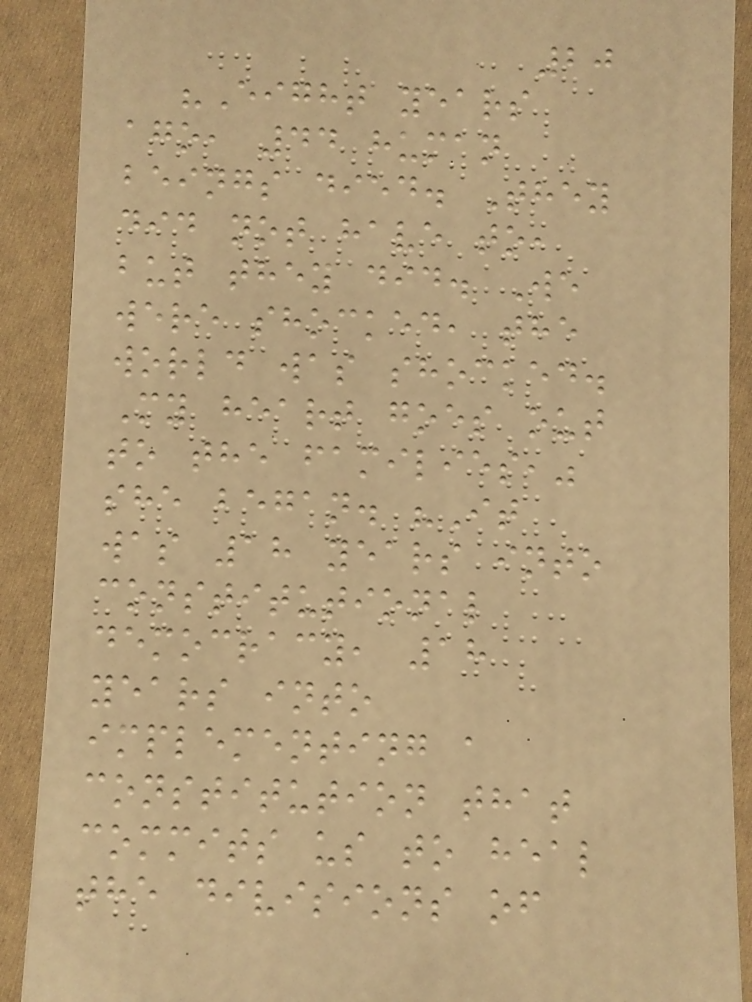20
"Eight years
ago, 44 human
beings died. They
did not have to,
but they did. We
were shocked, the
world was shocked.
My heart goes out
to the families,"
she began. "It
was 18 years into
constitutional
democracy, 18
years into
implementing a
constitution that
commits us to heal
the divisions of
